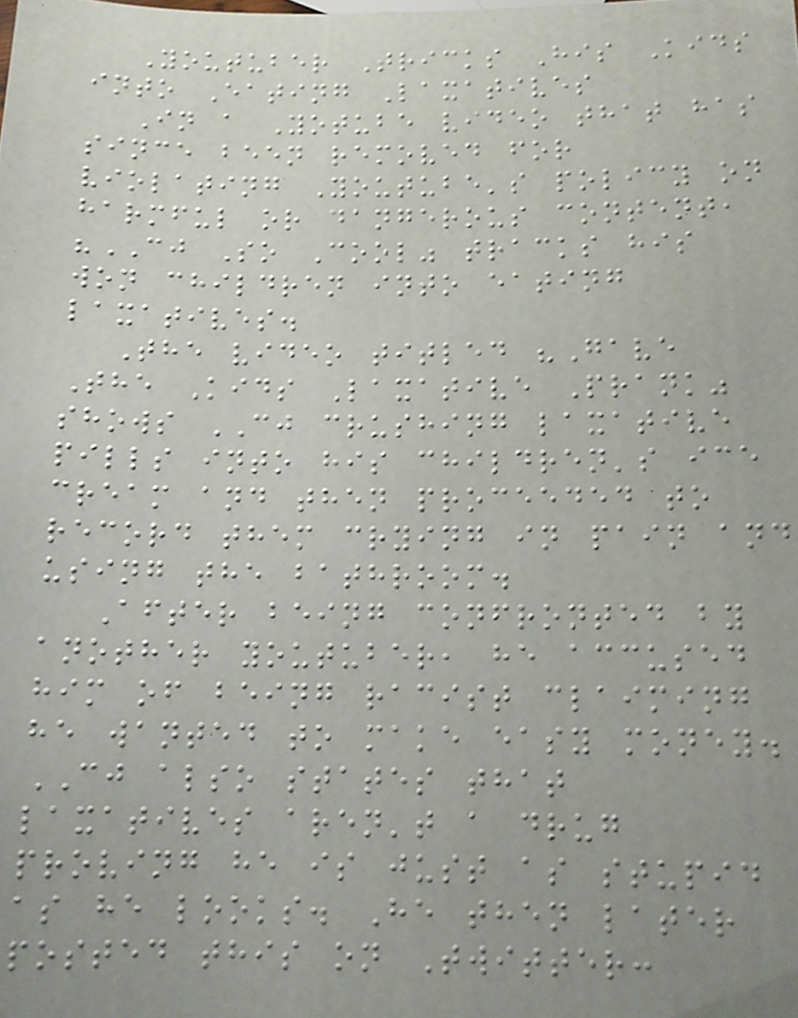Youtuber Tricks His Kids
into Eating Laxatives
In a Yotube video that has
since been removed for
violating Youtube's policy on
harmful or dangerous content,
"CJ So Cool" tracks his
won children into eating
laxatives.
The video titled "Gave
The Kids Laxative Prank"
shows CJ crushing laxative
pills into his children's ice
cream and then proceeded to
record them crying in pain and
using the bathroom.
After being confronted by
another youtuber, he accused
him of being racist claiming
he wanted to make easy money.
CJ also states that
laxatives aren't a drug
proving he is just as stupid
as he looks. He then later
posted this on Twitter:
